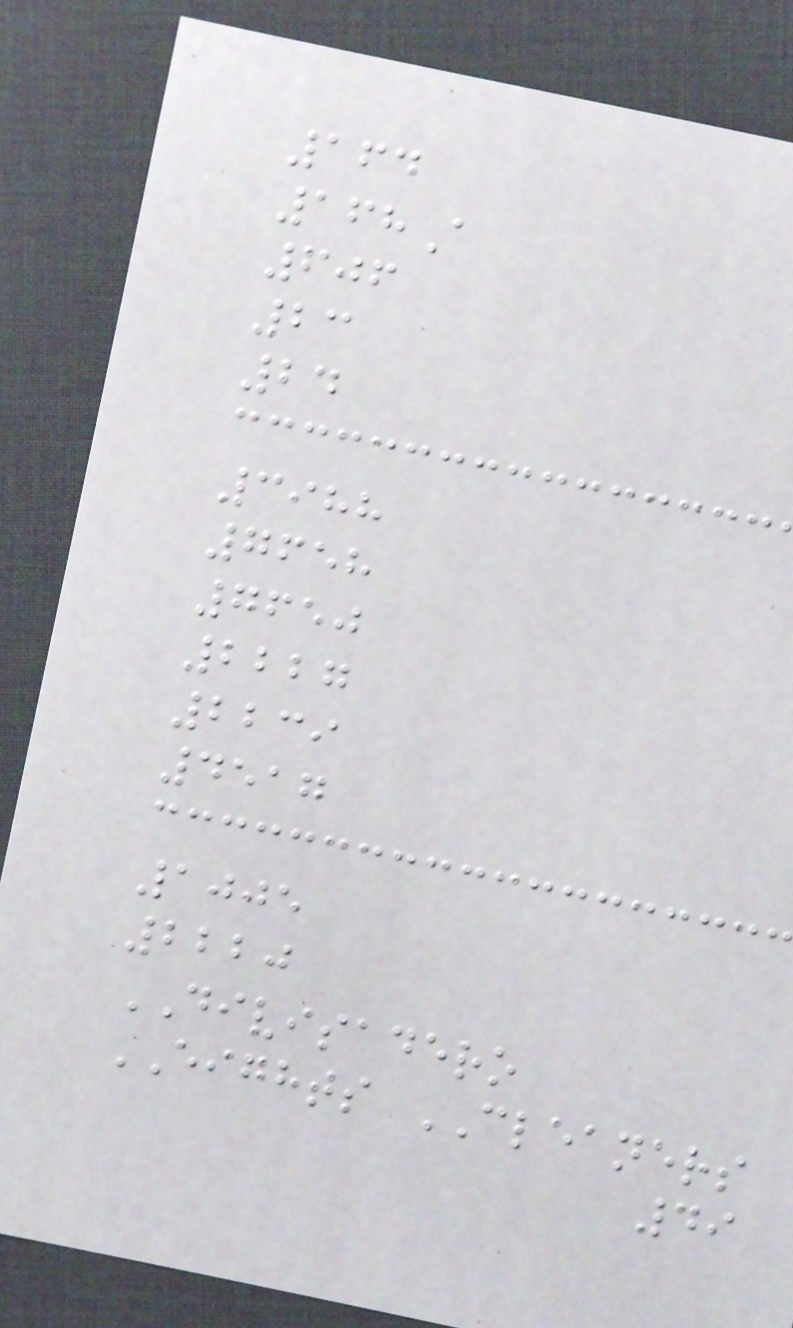164
168A
606
23
24
3988
7658
7650
2227
2239
4517
1005
2220
DIVISADERO
EIGHTS CLEANERS
49
